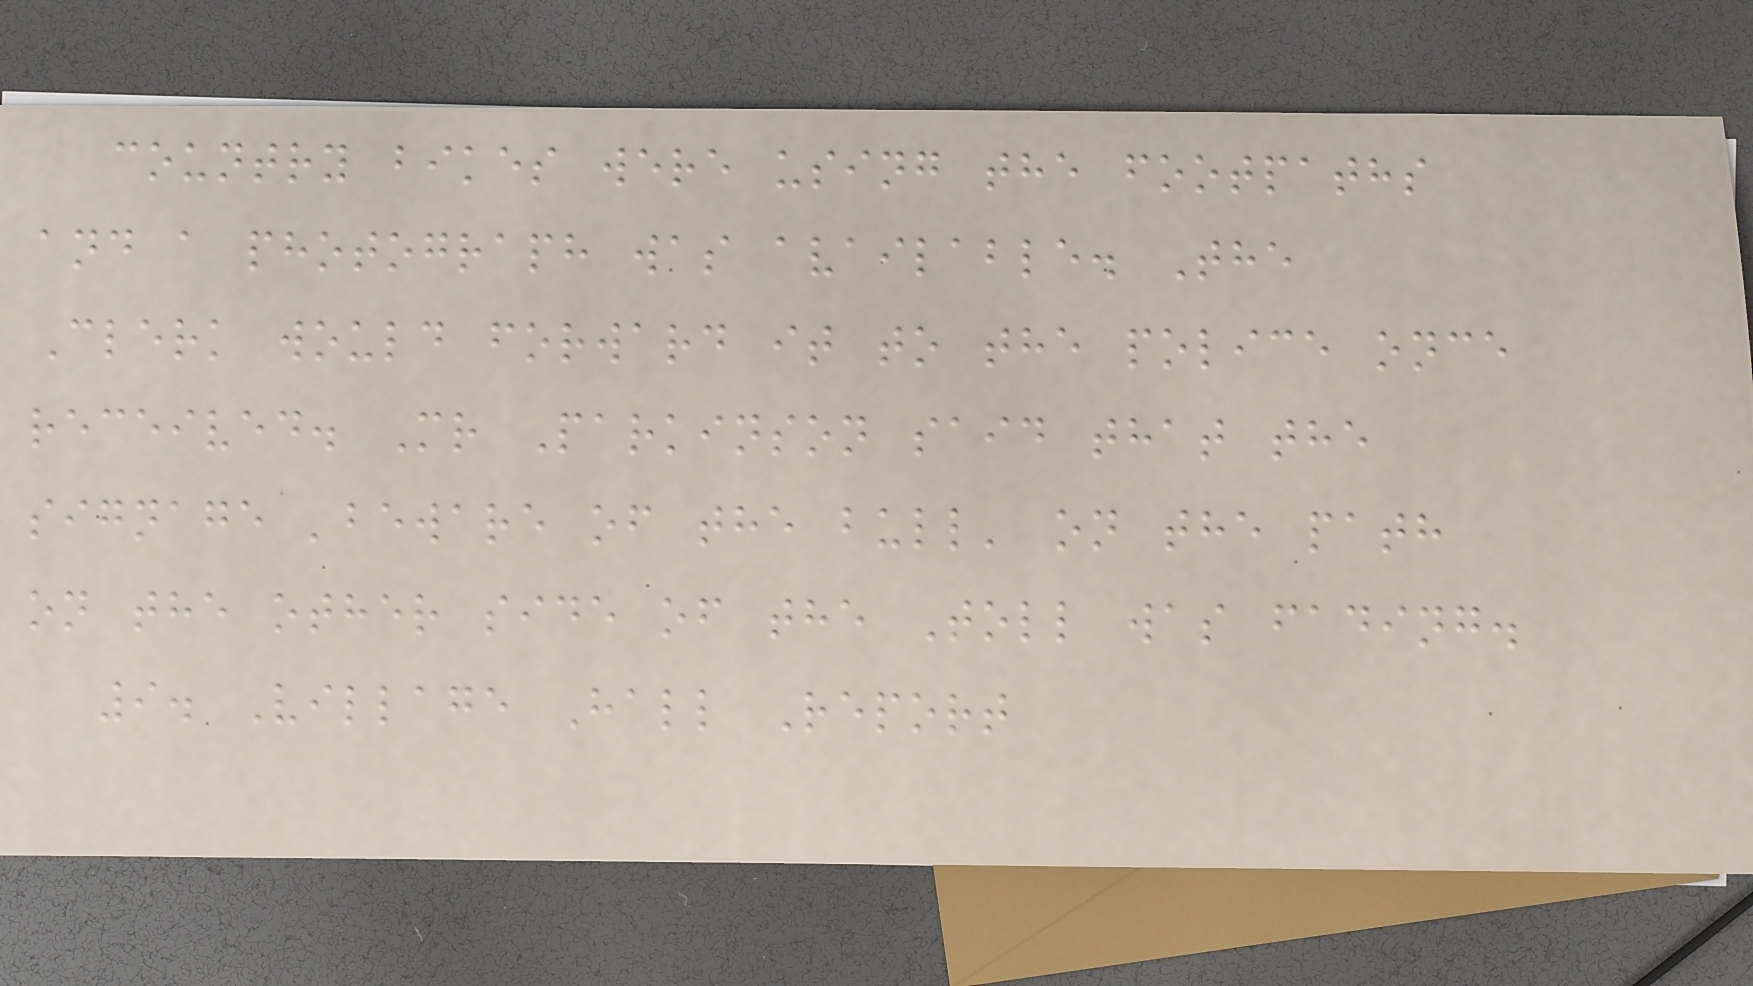country bikes were using the footpaths
and a photograph was available. The
Clerk would forward it to the police once
received. Mr Parkinson said that the
signage 'beware of the bull' on the path
on the other side of the Toll was fading.
9. Village Hall Report
